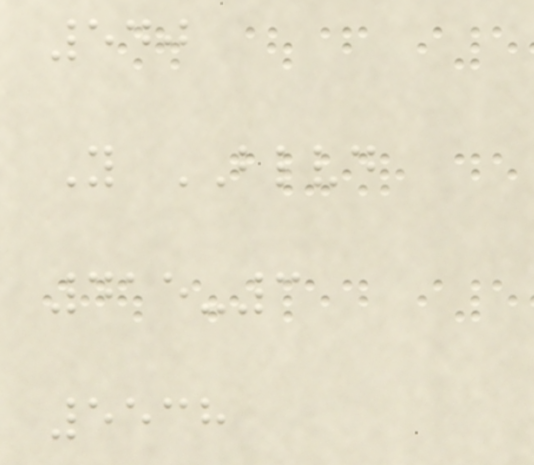540
Y BLVD
415-3
5538
